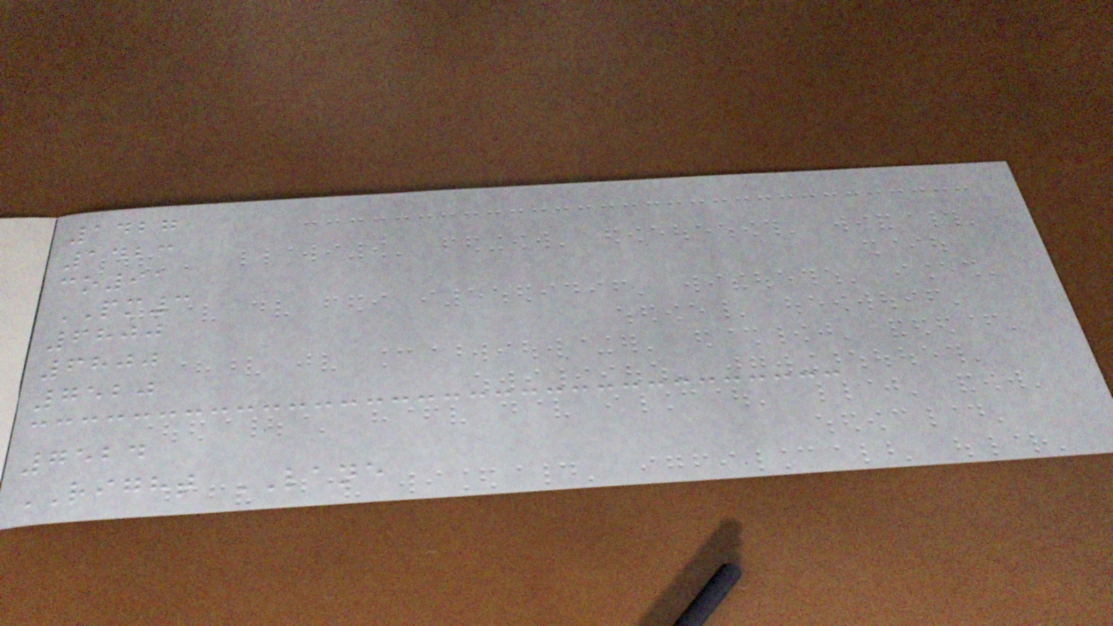1427
1423
co91
PM3
6800
6800
7520
7524
RIGHT LANE
